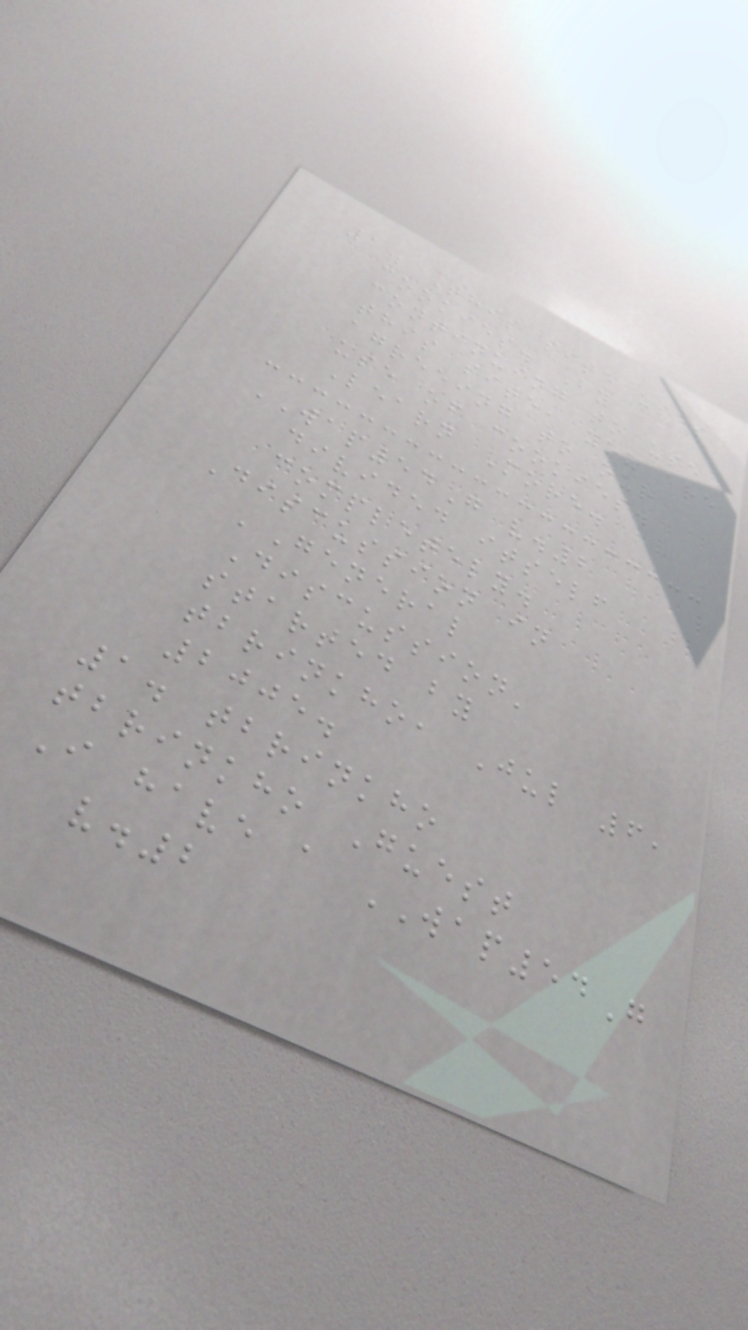1. This site uses
cookies. By
continuing to use
this site, you are
agreeing to our
use of cookies.
Learn More.
WAP54G v.2
divided itself
completely.
Discussion in
'General
Discussion'
started by
tbrinkho, Jul 6,
2005.
1. tbrinkho
tbrinkho Guest
I have a WAP54G
v.2
